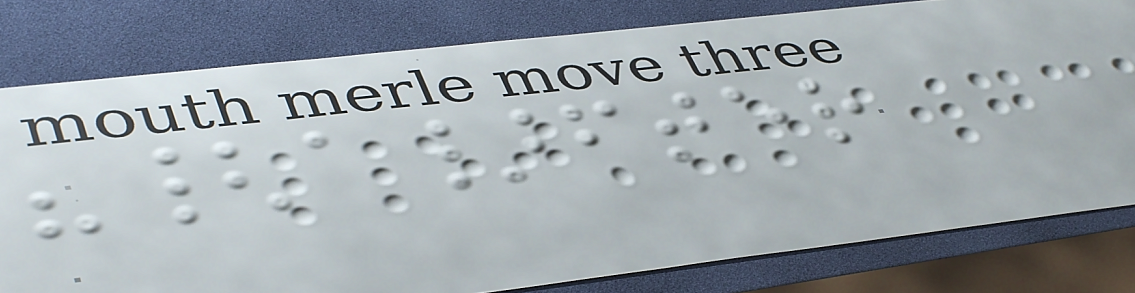"{a}fter
